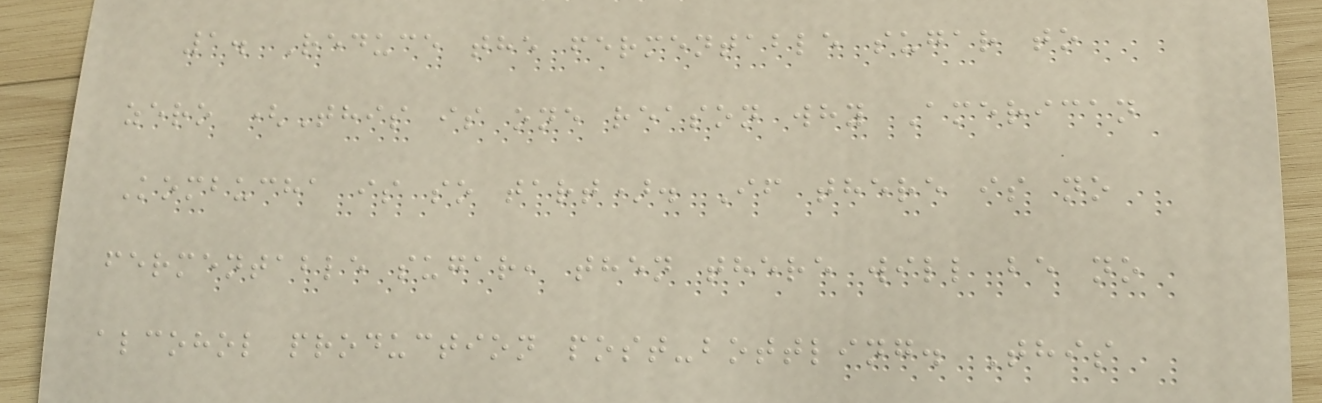1. Reduce the fermentable sugar to
zero (This is one reason why American
Kombucha is so tart). If there is no
fermentable sugar, then there will be no
alcohol production post-bottling. This
